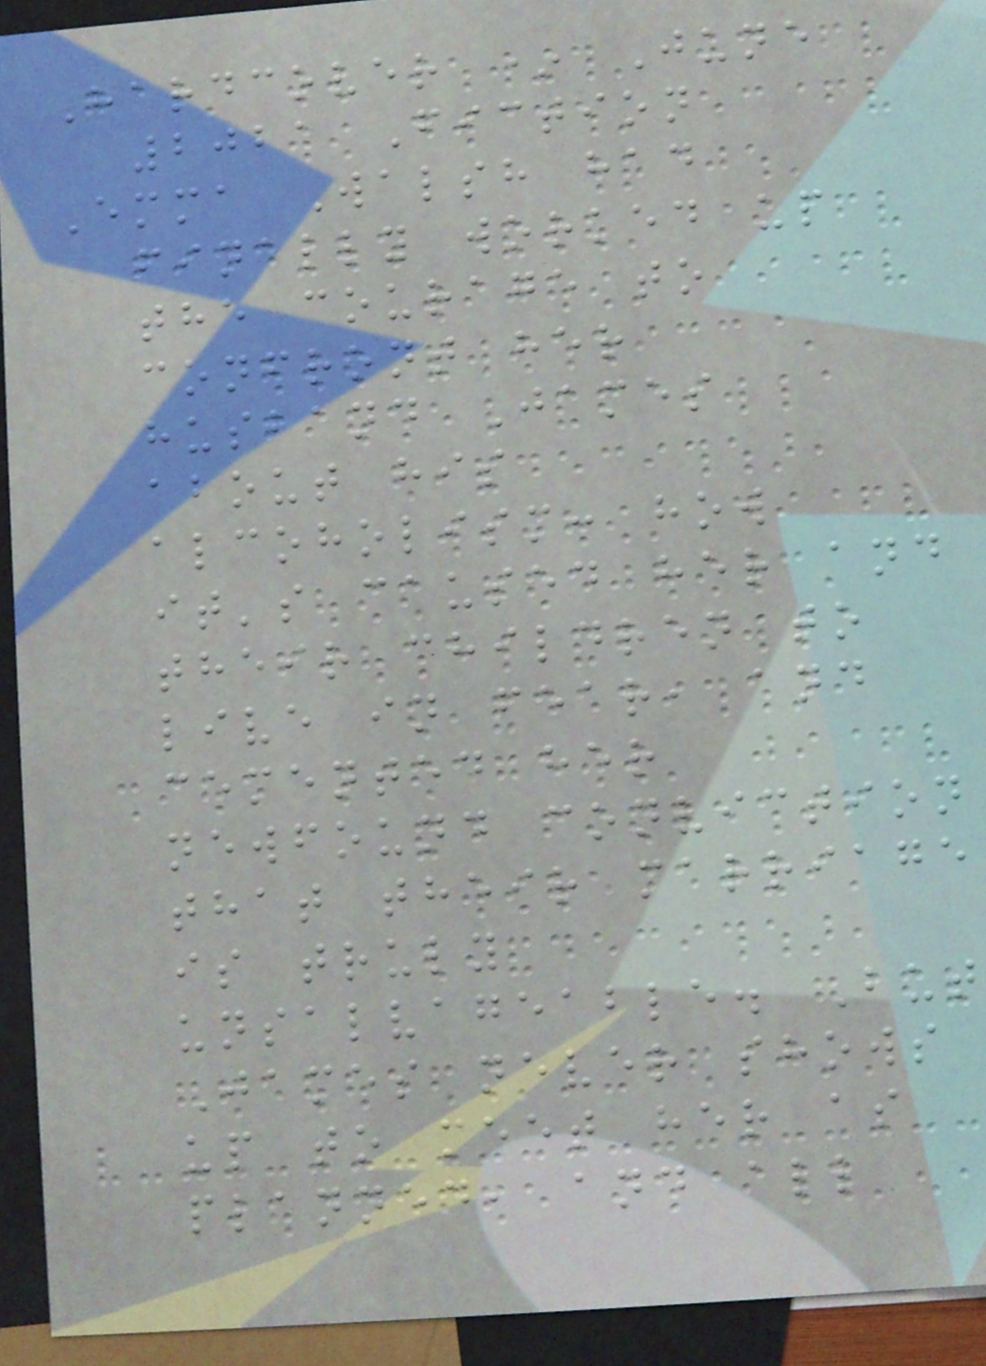Hardcover * June
2021 Fiction
Emma Walsh had
finally worked up
the courage to
confront her
husband James
about his
alcoholism: how
it's caused her and
their children to
live in fear, and
cemented her
newfound conviction
that their marriage
is truly
unsalvageable. But
James never shows
up to meet her as
planned, and all
